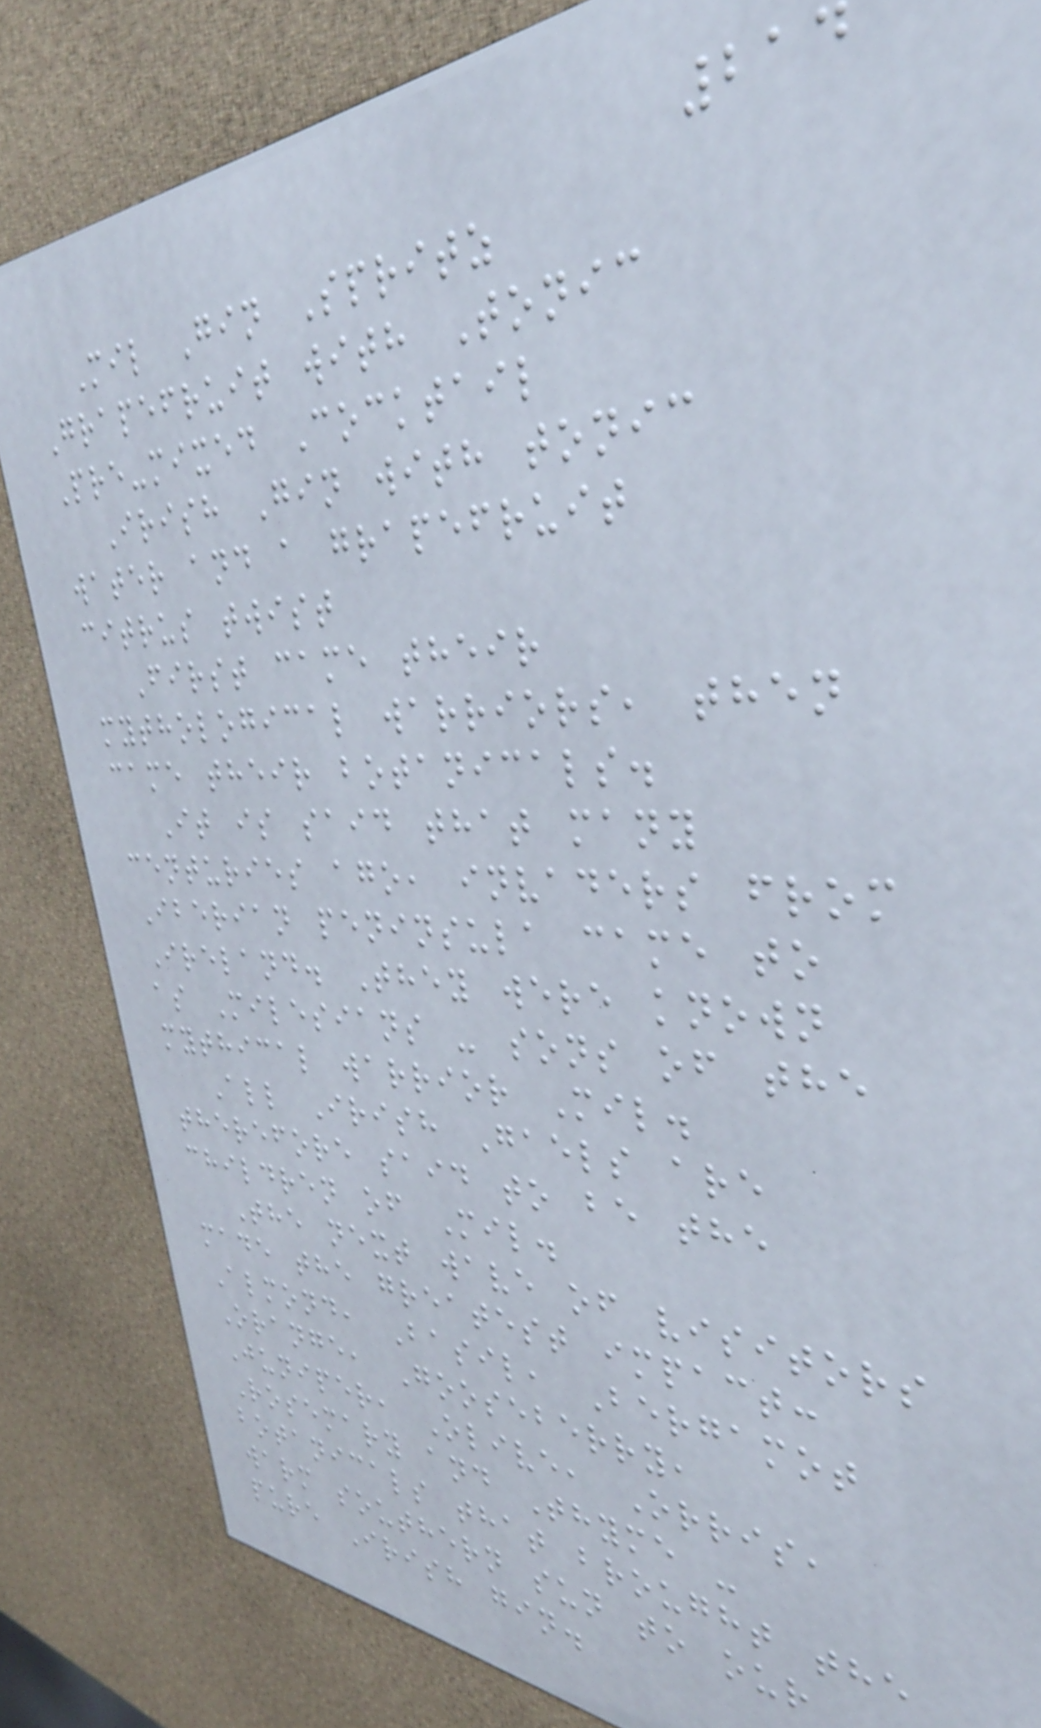214
Mil Gin Spritz
Grapefruit with Tonic
Pre-mixed Cocktail
Irish Gin with tonic
water and a grapefruit
citrus twist
First came their
mythological warriors, then
came their botanicals.
It is said that many
centuries ago, invaders from
Iberian peninsula came to
Ireland. They were known
as Milesians - sons of the
mythical warrior Mil.
All Irish Gaels are
therefore said to be the
children of Mil.
The next wave of visitors
made the greatest impact:
Almond, Basil, Bergamot
Orange, Gooseberry,
Juniper, Olive, Orris,
Rosemary and Thyme -
botanicals that brought the
warm southern sun to our
pure Irish gin.
